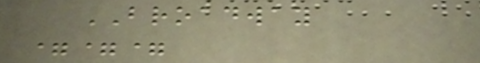BROADWAY
===
